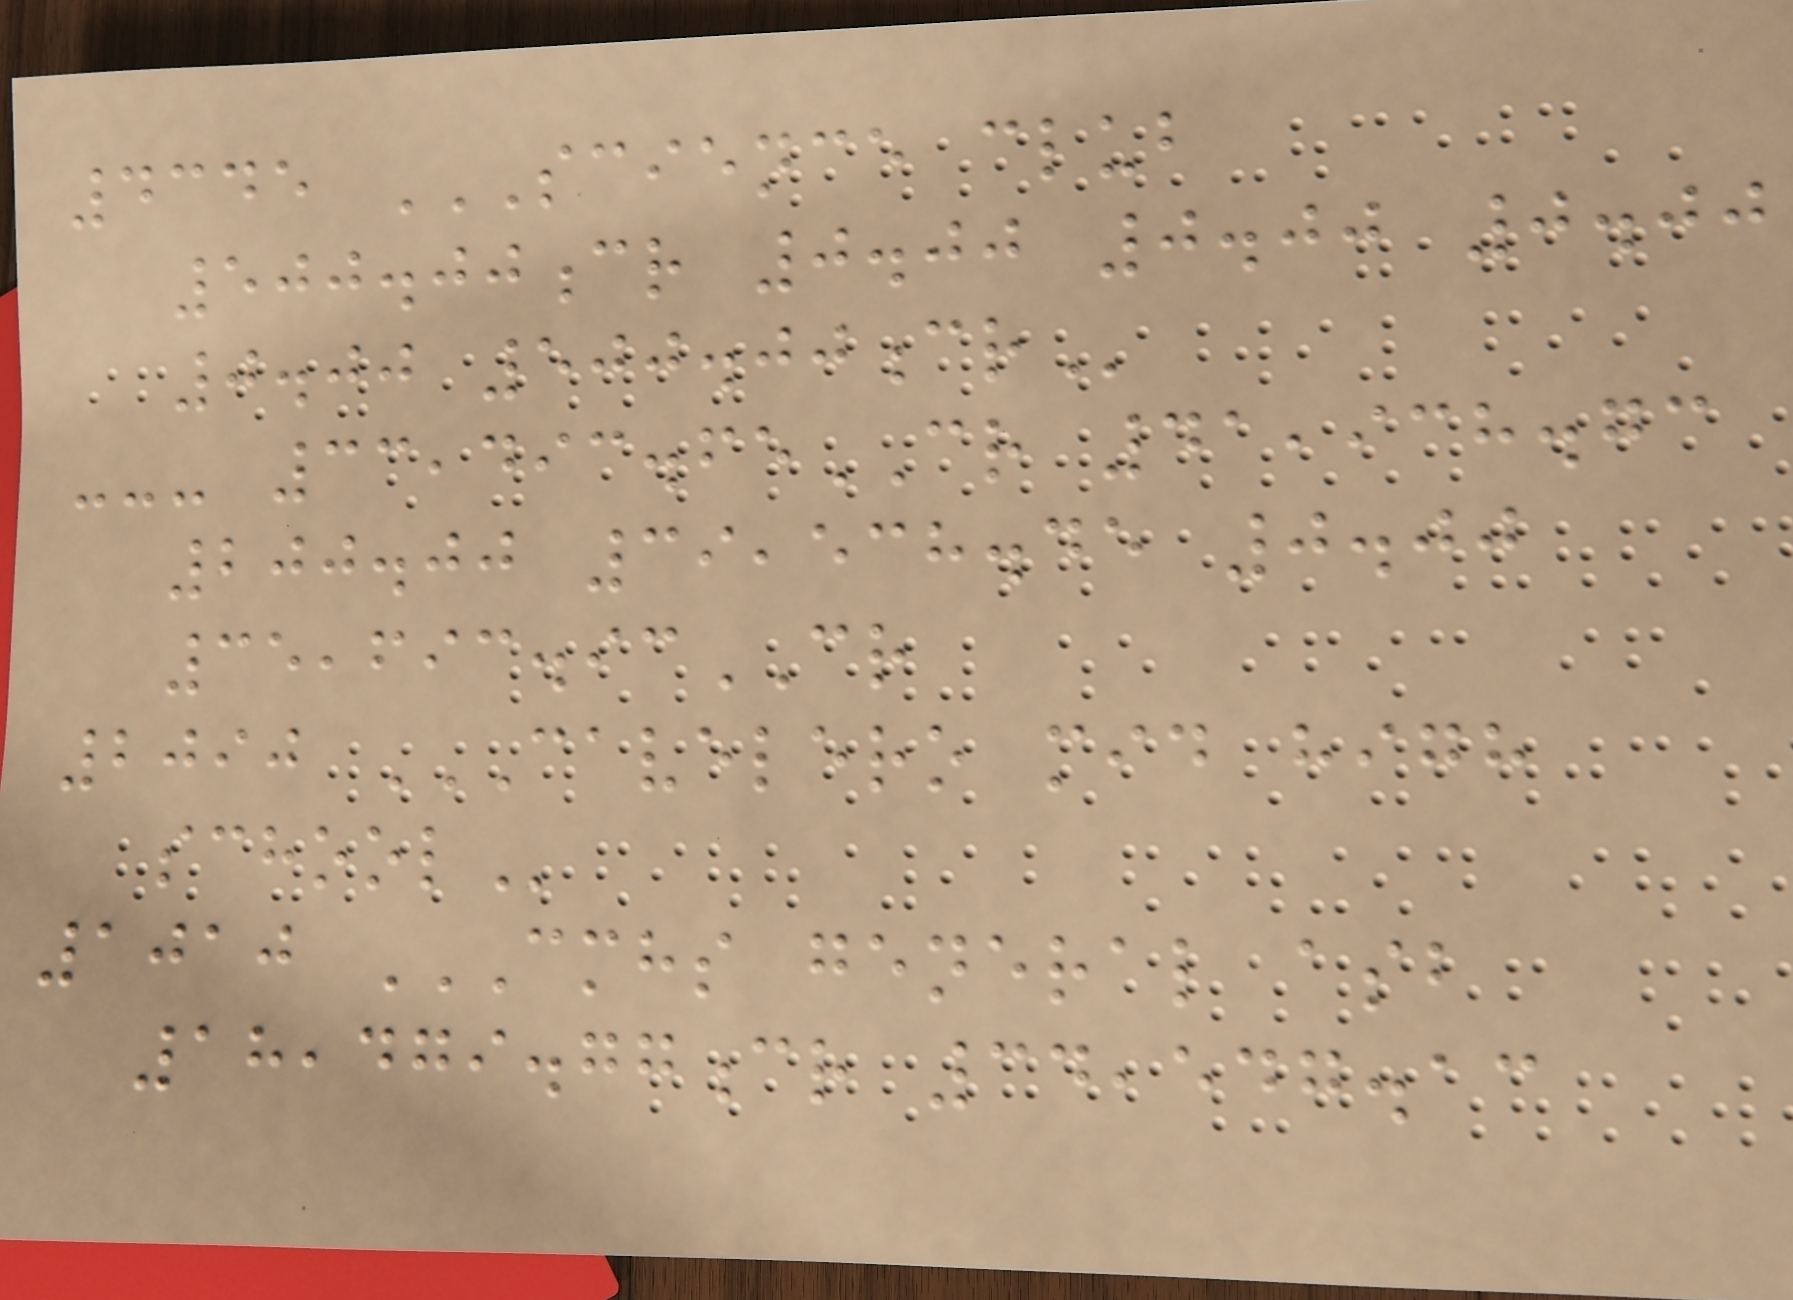4345 SCIENCE CLUB
500.00CR 0.00 0.00 0.00
0.00 500.00CR
--- 33,493.65CR 41,938.73
200.00 39,538.45 0.00
35,693.93CR
2090 CAVELERO MID HIGH
SCHOOL
1010 CMHS GENERAL ASB
18,479.77CR 34,547.13
